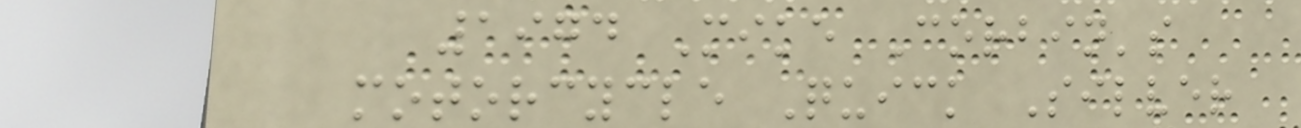1974 Mike Corbin's
motorcycle Quick Silver
